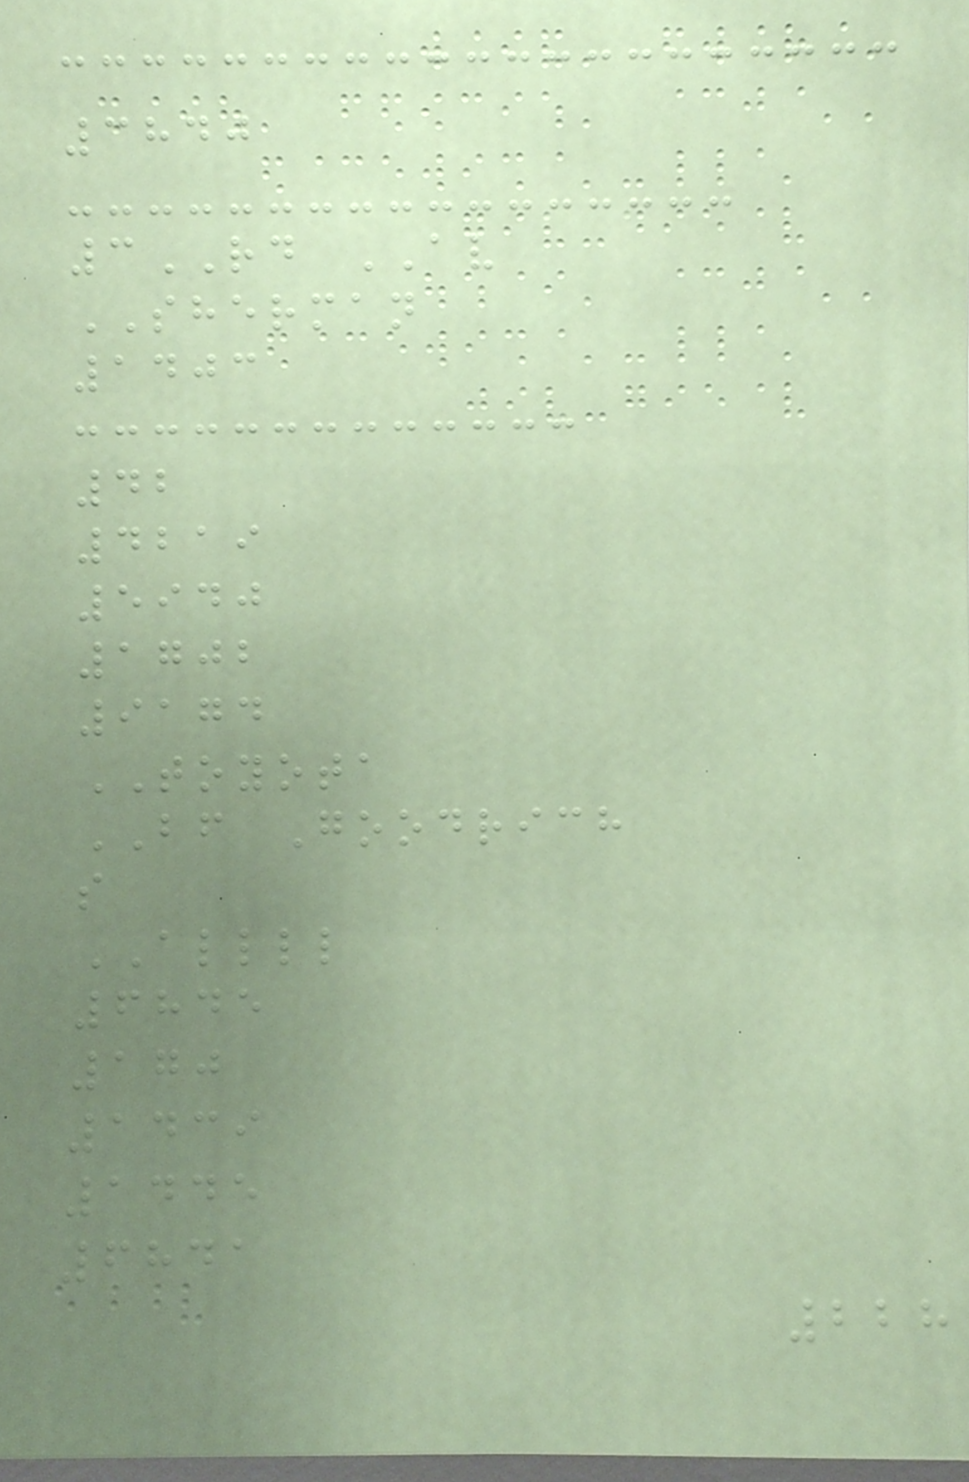3840
3RD AV
SHERMAN
1403
42
4219
5940
1702
9174
TOYOTA
BF Goodrich
s
ALLLL
6845
170
1439
1445
6841
228
